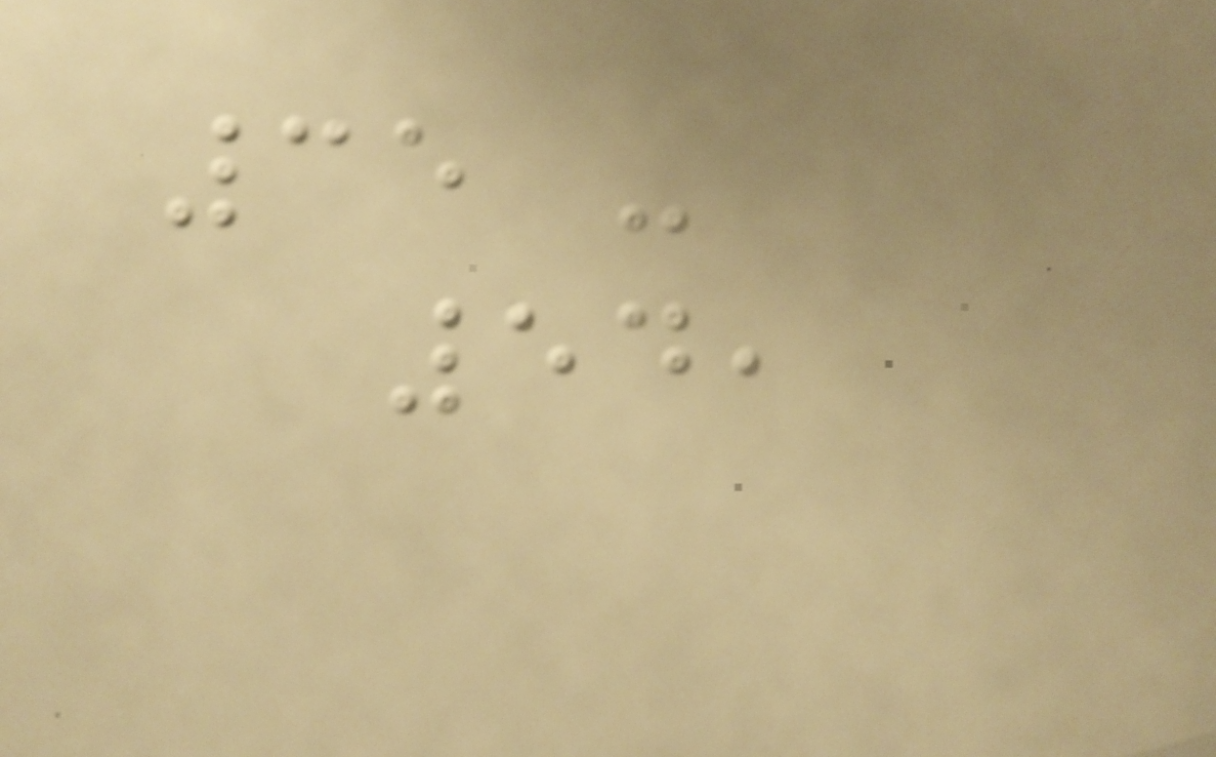35 -
54,
